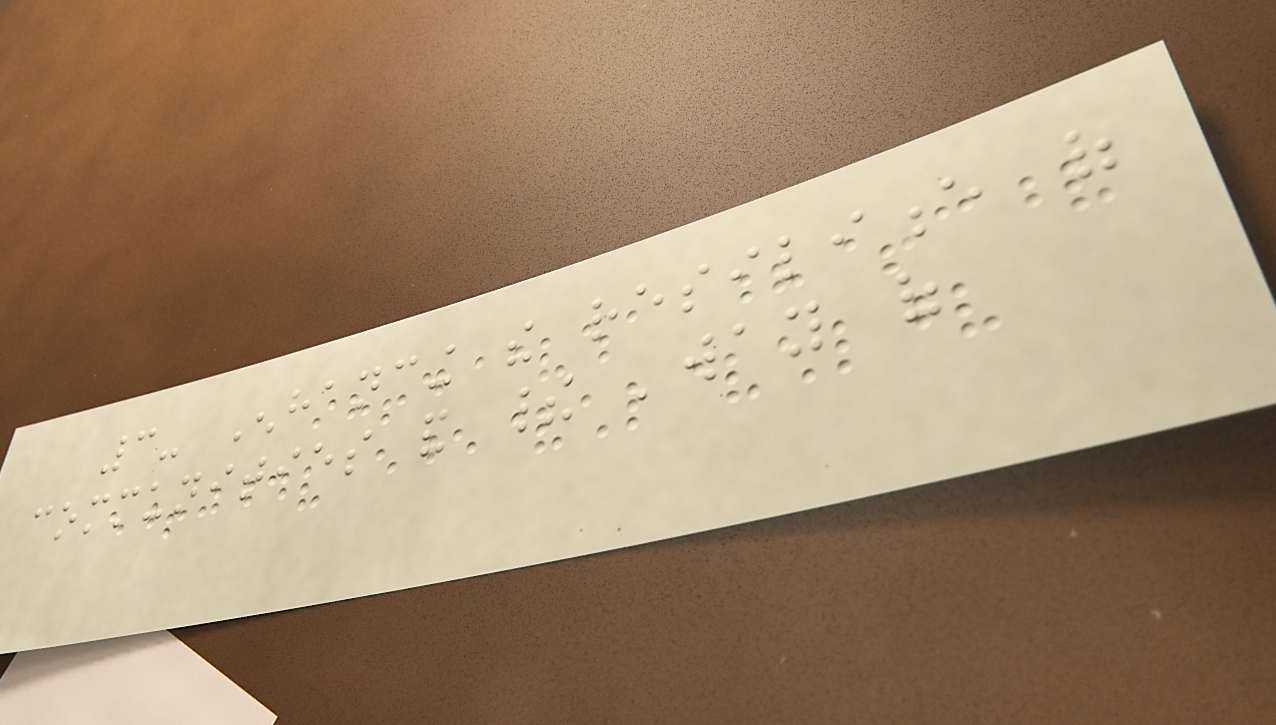3- Enhancing the resilience of
communities and their 'way of
